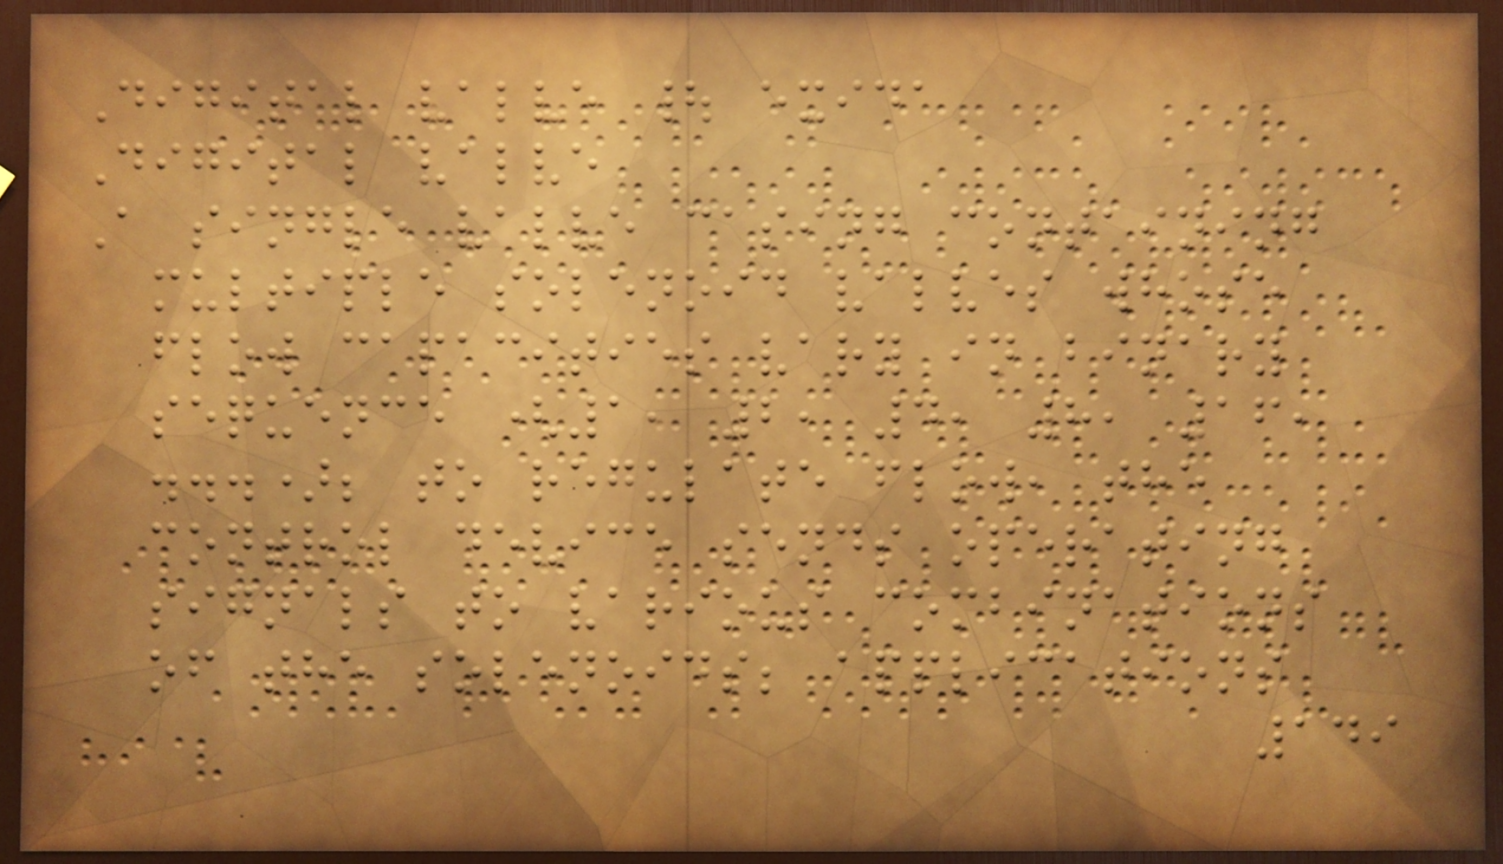Digital valve | exida
Digital valve
A single valve casing containing
multiple solenoid valves whose
flow capacities vary in binary
sequence (1, 2, 4, 8, 16,
...); to regulate flow, the
control device sends operating
signals to various combinations
of the solenoids; applications
149
